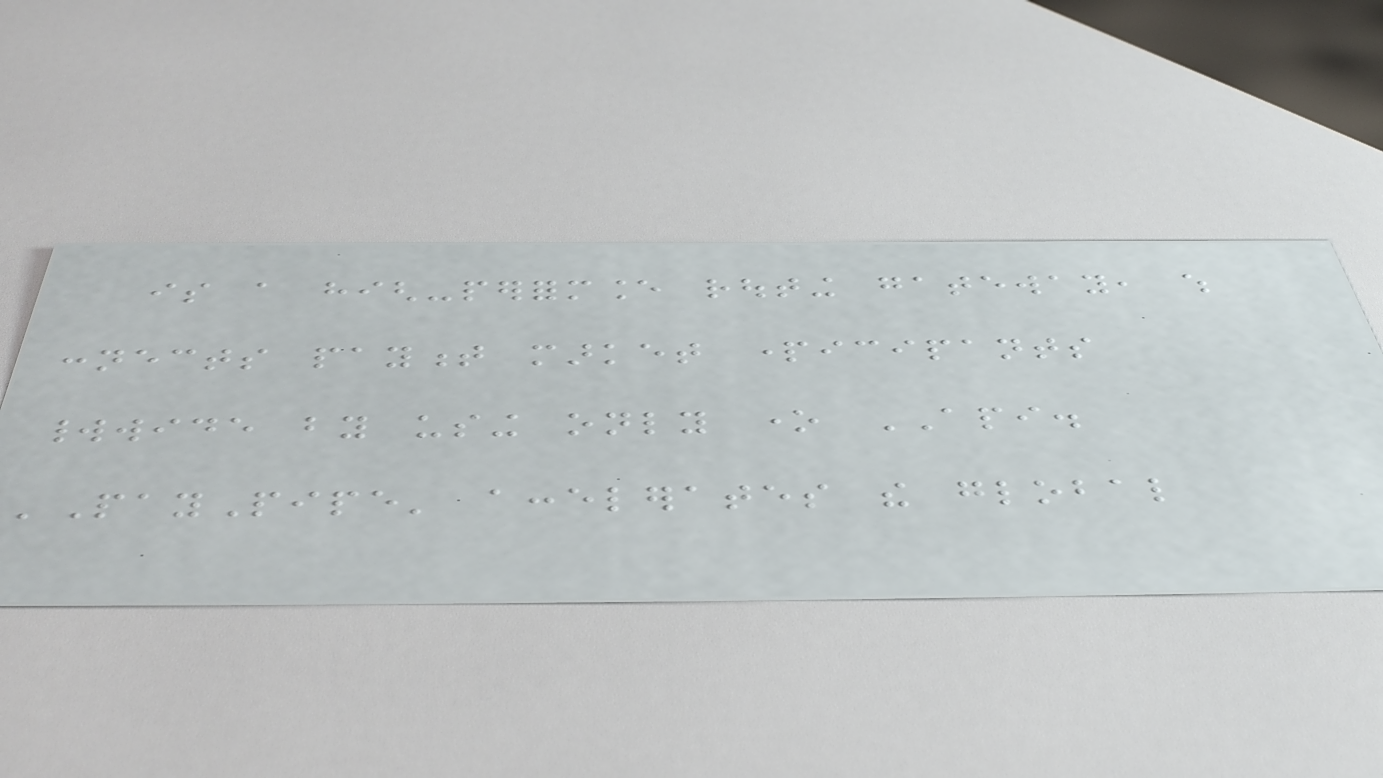is a high-performance routing gateway, which
connects payment market participants
worldwide by using only one API.
'PayPipe' accelerates the global
